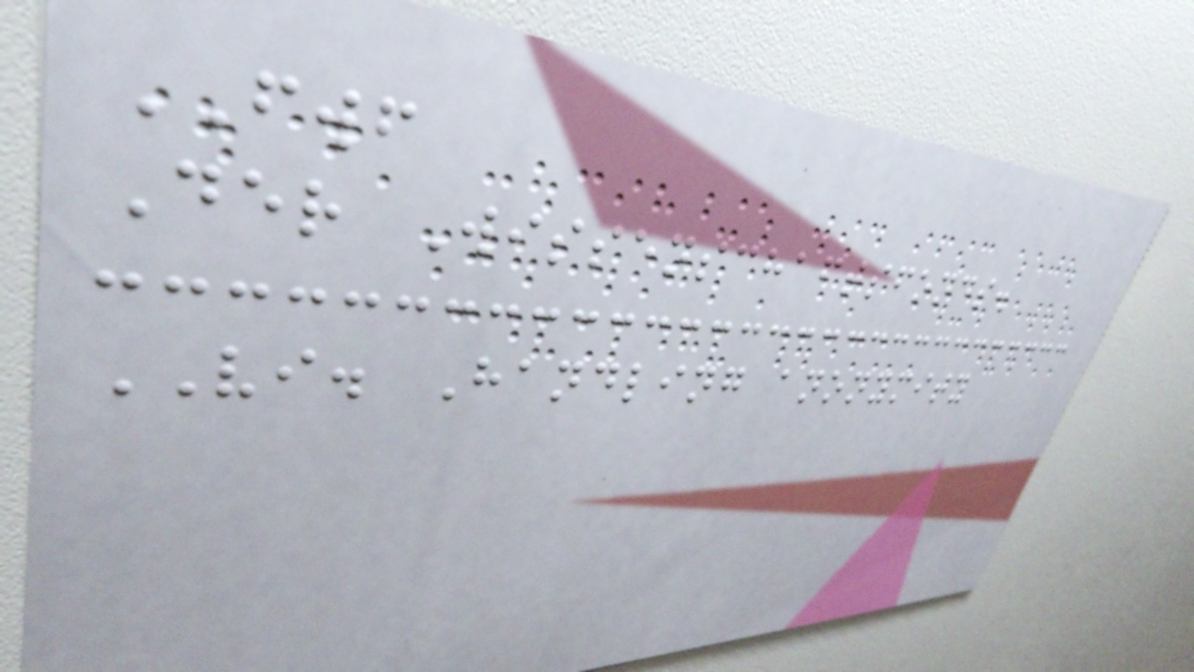FWF
Der Wissenschaftsfonds.
VI. Handling anonymity
